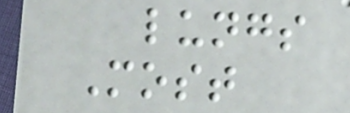lungs
Most
